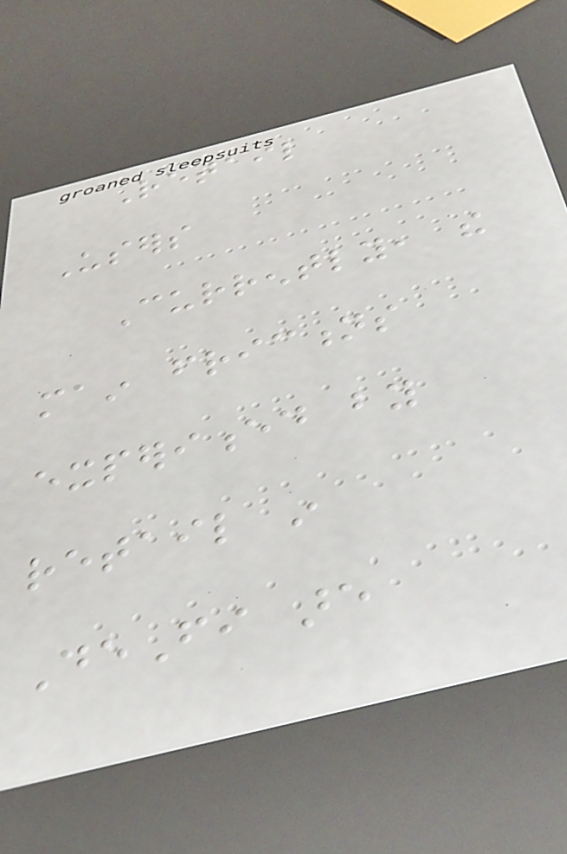Retail
Users
Currently, the
main frictions
experienced by
retail in
DeFi are
